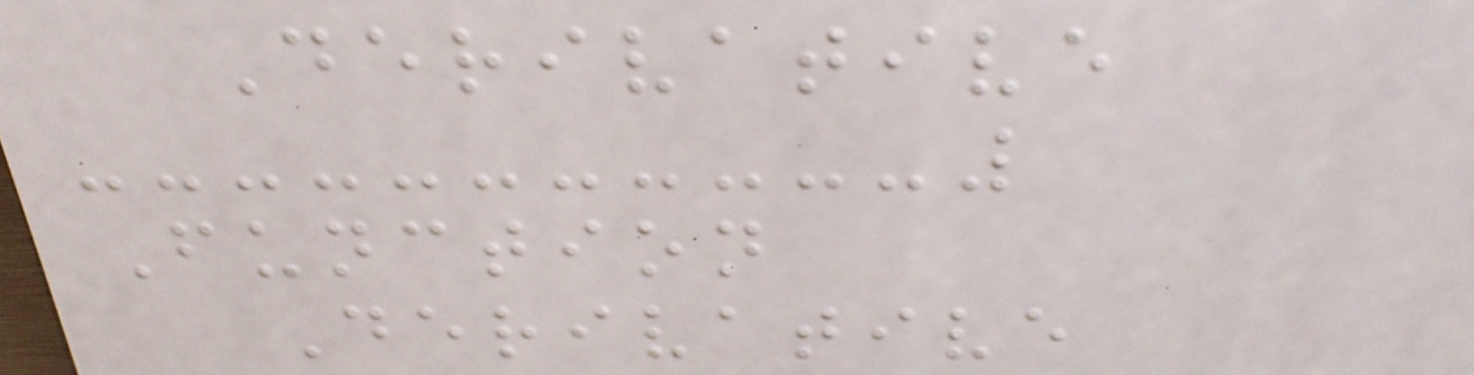Derivative
Function
Derivative
